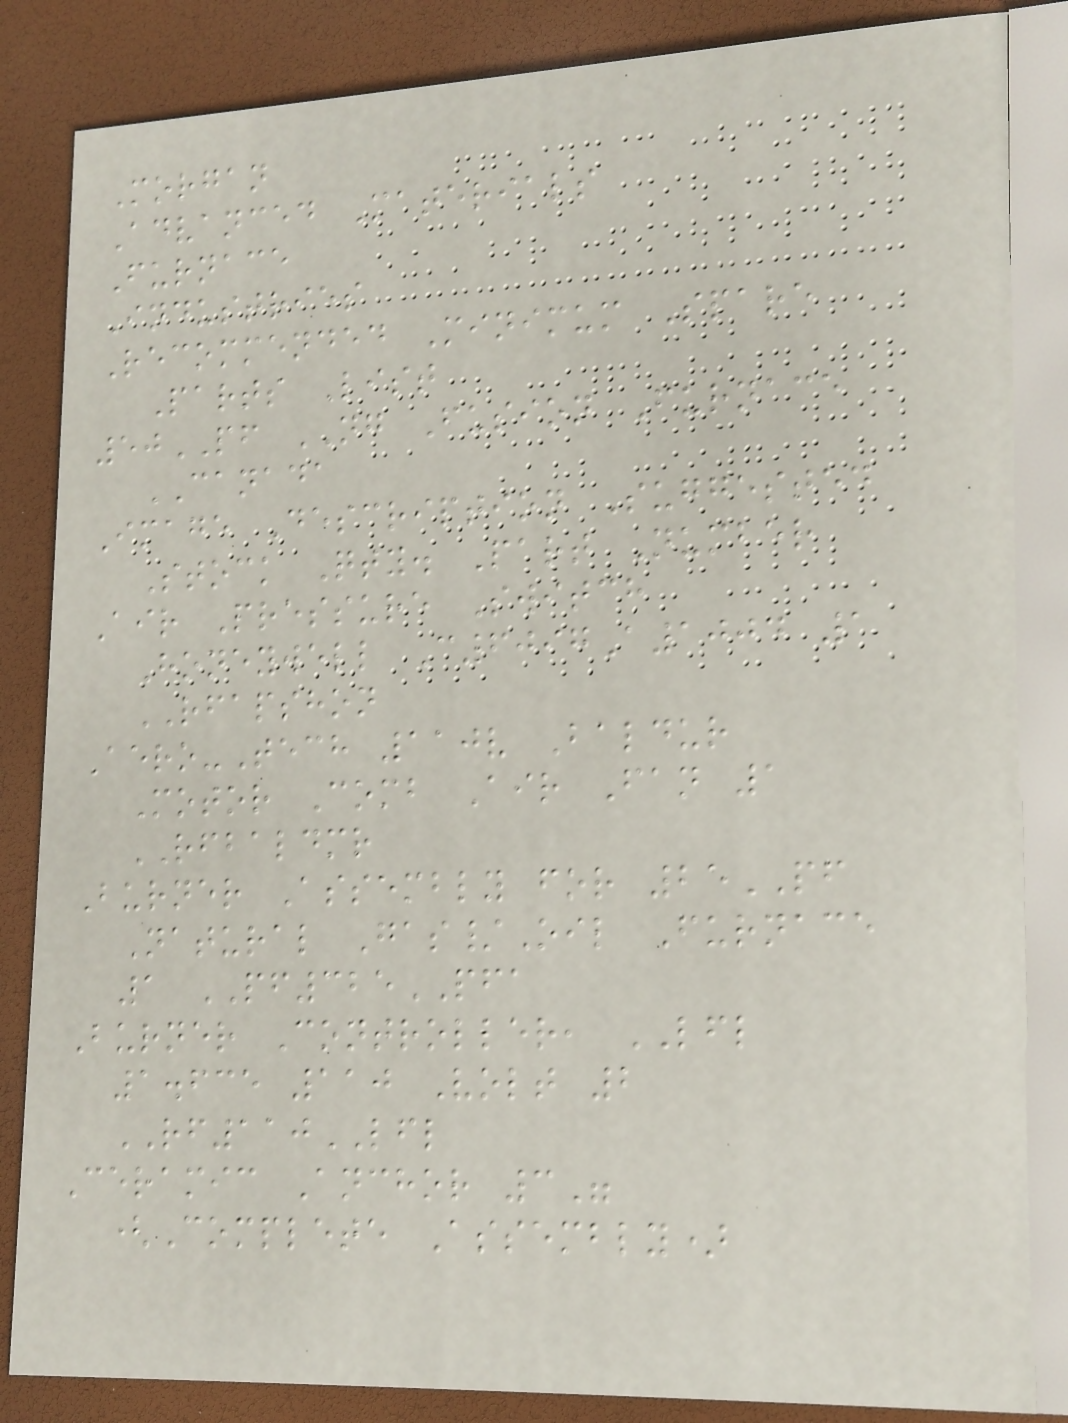Morgan
Advanced Materials
Furnace
Industries
Recommended Minimum Spare
Parts List
50PF NG Fusion Furnace
CANADA
Image Description Suggested
Stock Qty. Part Number
Air Pressure Switch
Honeywell C6097A1004 1
RFAPSHON
Aero-Tech 110v Baldur
Motor Comb Air Fan 1
RFBALDMR
Burner Assembly for 25PF
Natural Gas/Oil Furnace
1 PF325PFA
Burner Controller, LFL
1.635 110 Volt 2
RF110LFL
Ceramic Anchor 3"
(Complete Assembly)
